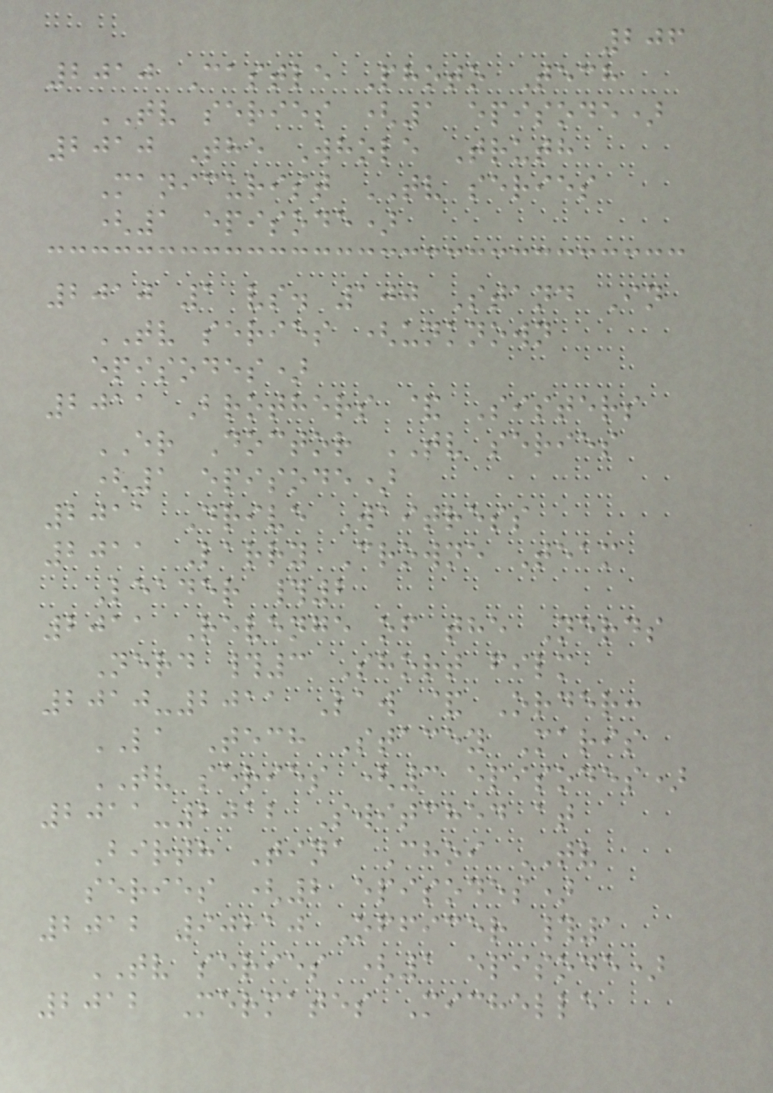206
2010 Castle Photo Tech
TV series (1 episode)
2010 The Whole Truth
Manicurist TV series
(1 episode)
2010 1 vs. 100 Stand In
TV series (unknown
episodes)
2011 Brothers & Sisters
ER Doctor TV series
(1 episode)
2011 Drive Waitress
2011 Larry Crowne Team
Leader #2
2011 Revenge of the Nerds
Nerd #3 Short film
2010-2011 Law & Order:
LA Tech Stacey Maris
TV series (3 episodes)
2011-2012 Switched at
Birth Tina Choi TV
series (2 episodes)
2012 90210 Officer #1
TV series (1 episode)
2012 Mermates Michelle
